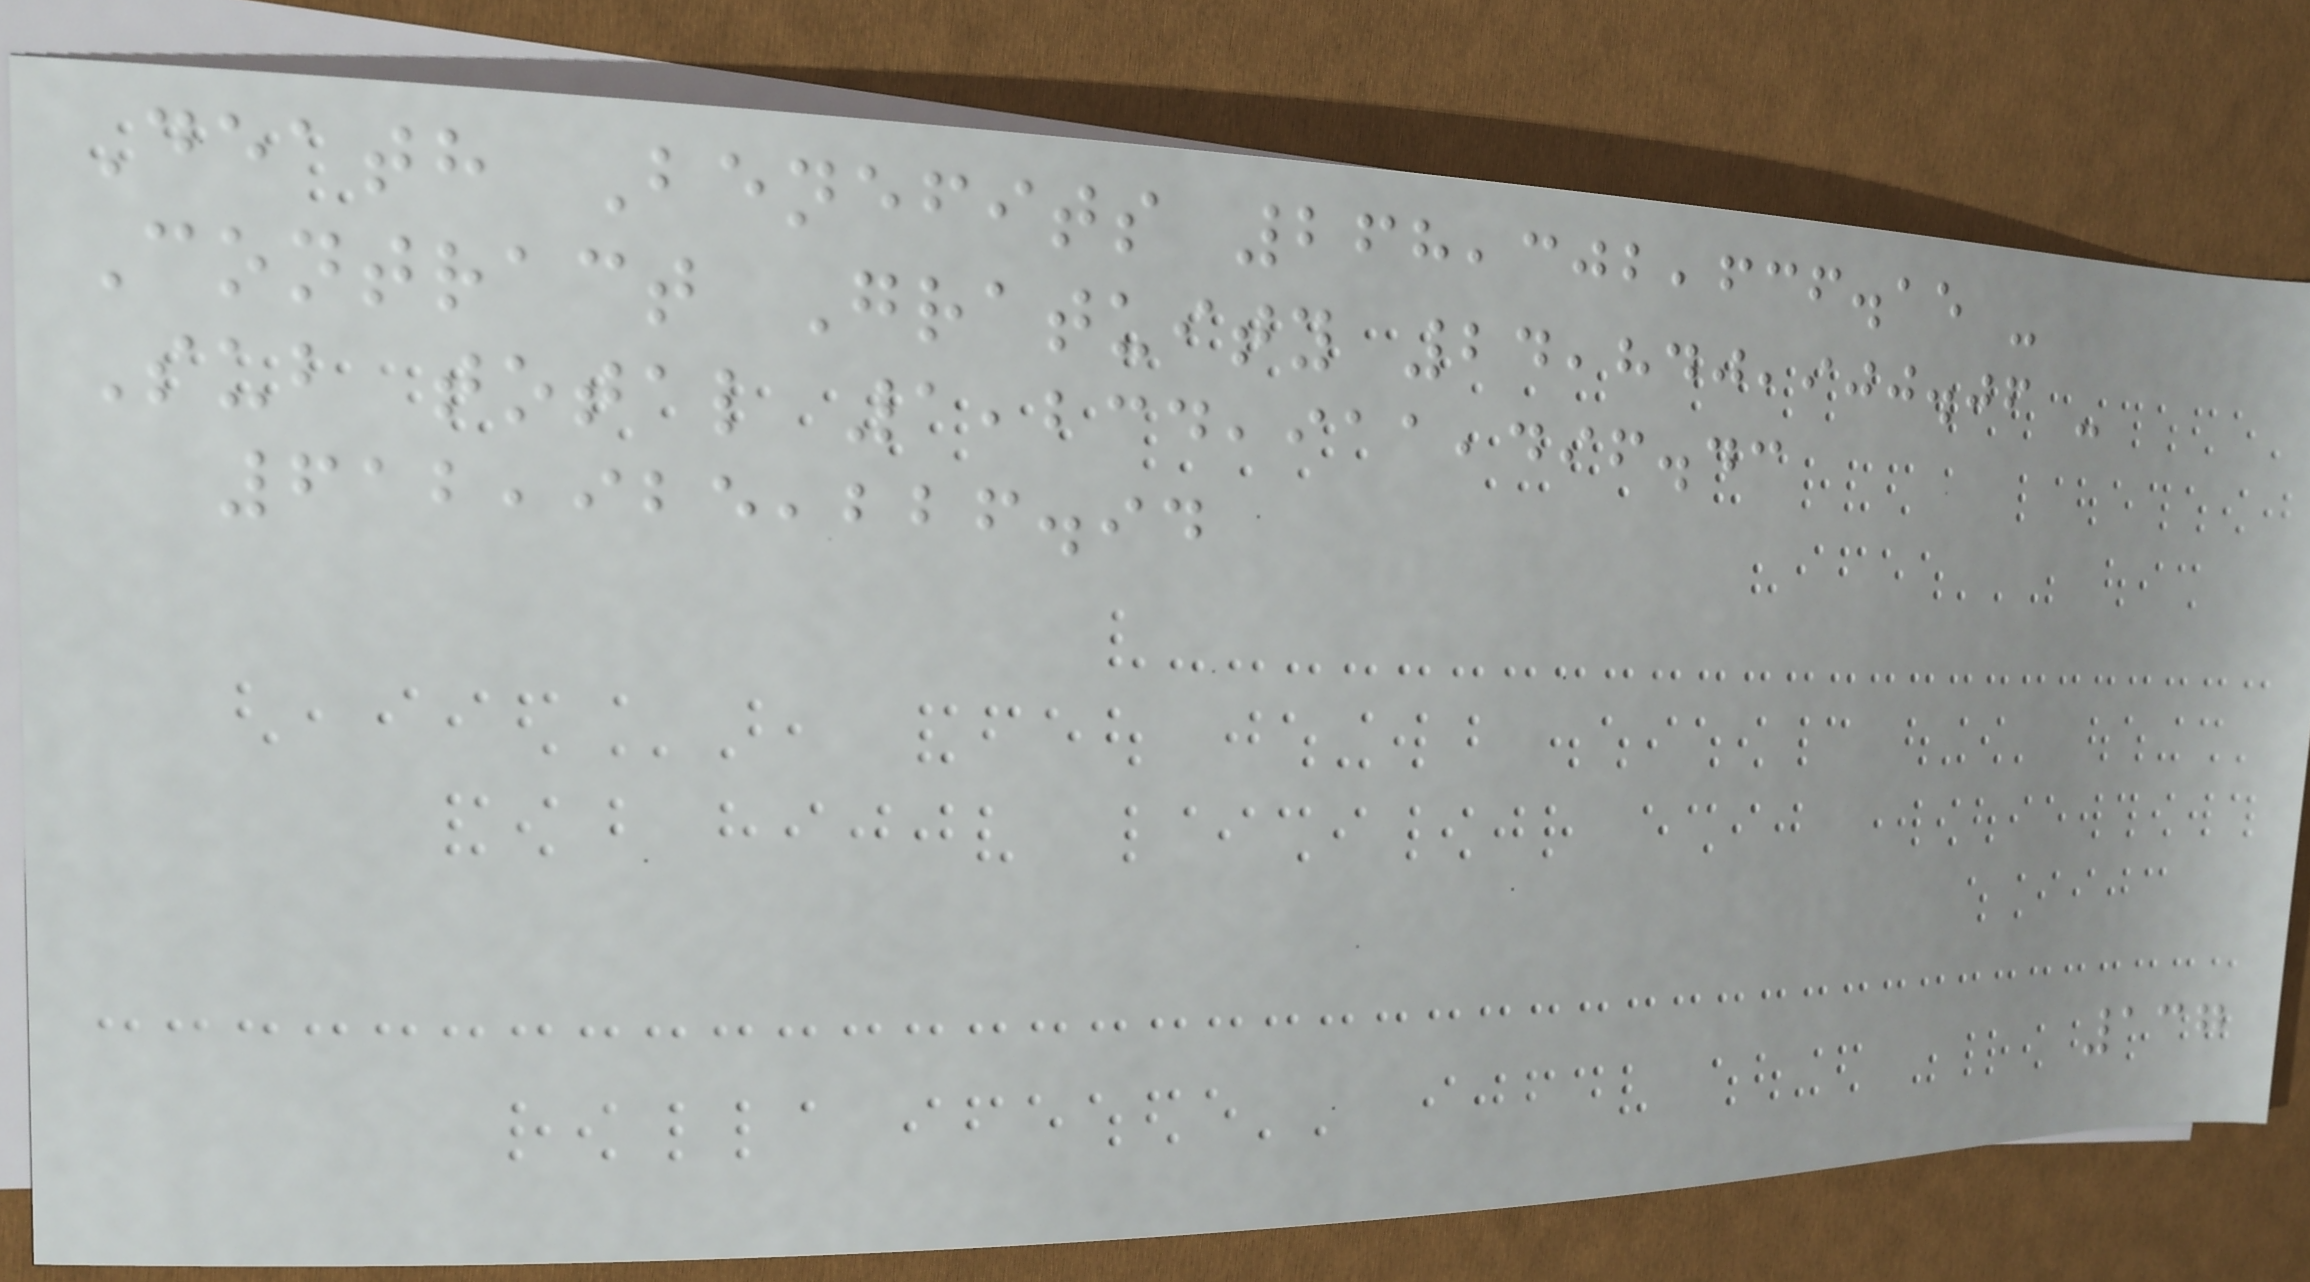Death Benefits 268,302,636.15 -
Contract Gratuity 24,840,900.06 -
Sub total 1,234,911,496.43
612,925,226.94
137
